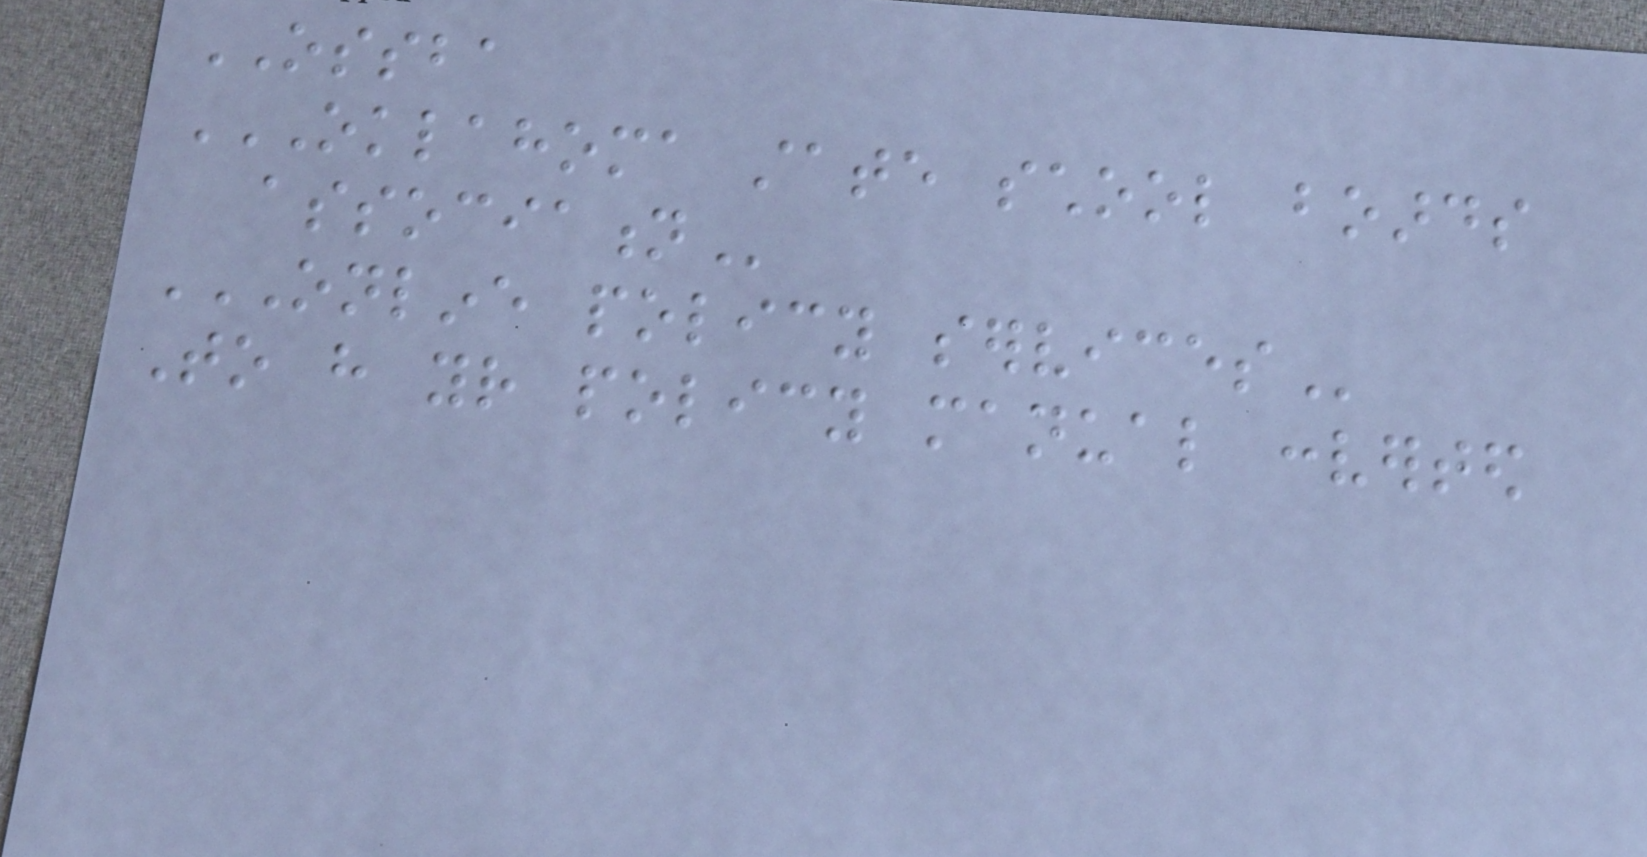OSSBA
OKLAHOMA STATE SCHOOL BOARDS
ASSOCIATION
ONLINE POLICY SERVICES
To have your policy manual converted
